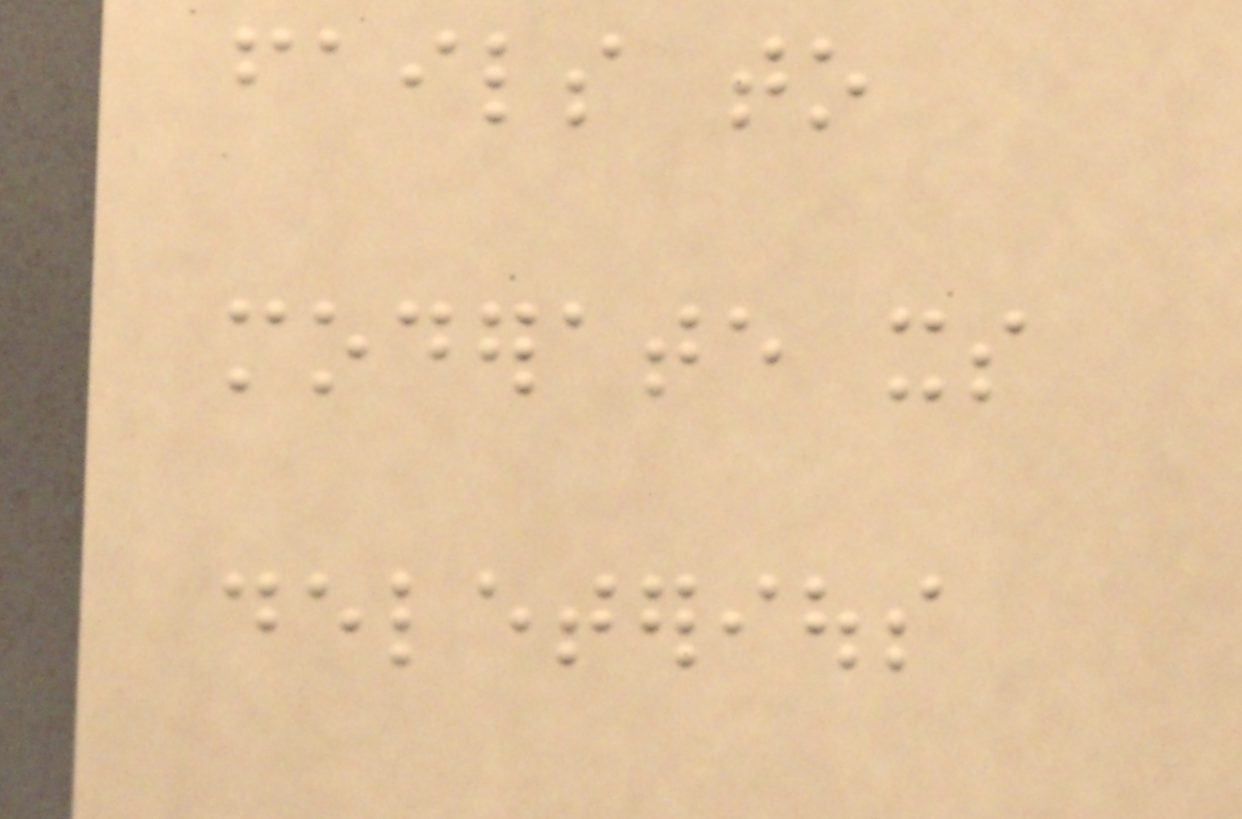fails to
moderate its
deleterious
